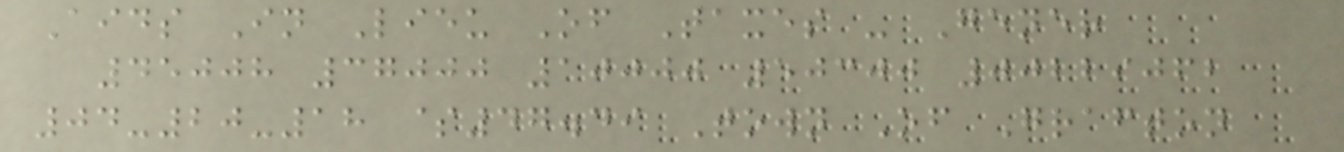Aids In Lieu Of Taxes - Gener
45008 37000 10000 50300 00229062
04-20-18 $47.49 Town Of Grafton
